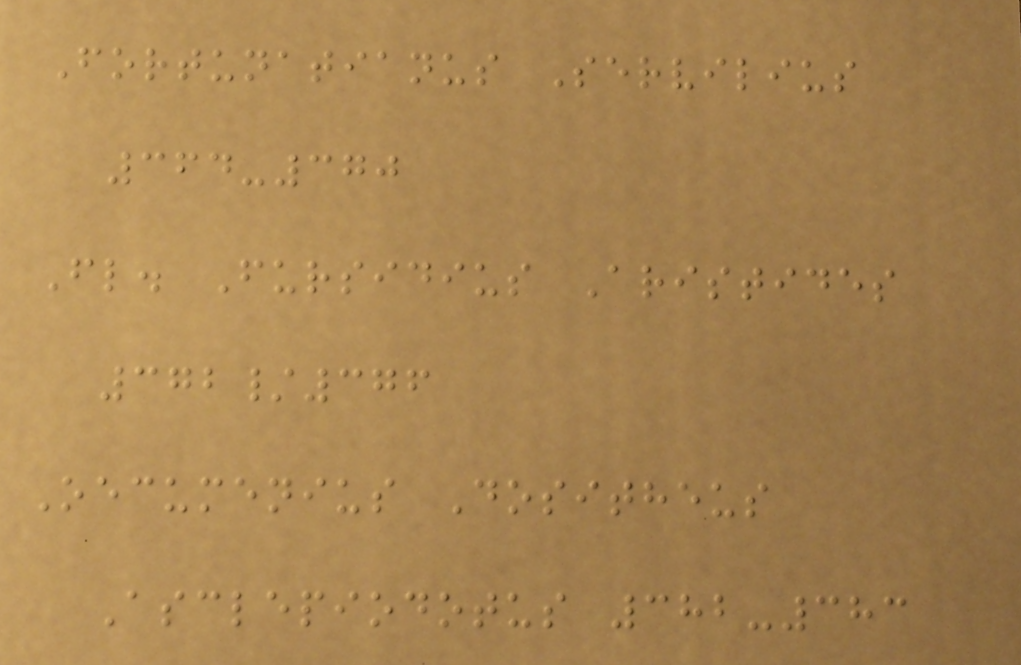Fortunatianus Servilius
364-370
Fl. Fursidius Aristides
372/376
Oecumenius Dositheus
Asclepiodotus 382-383
